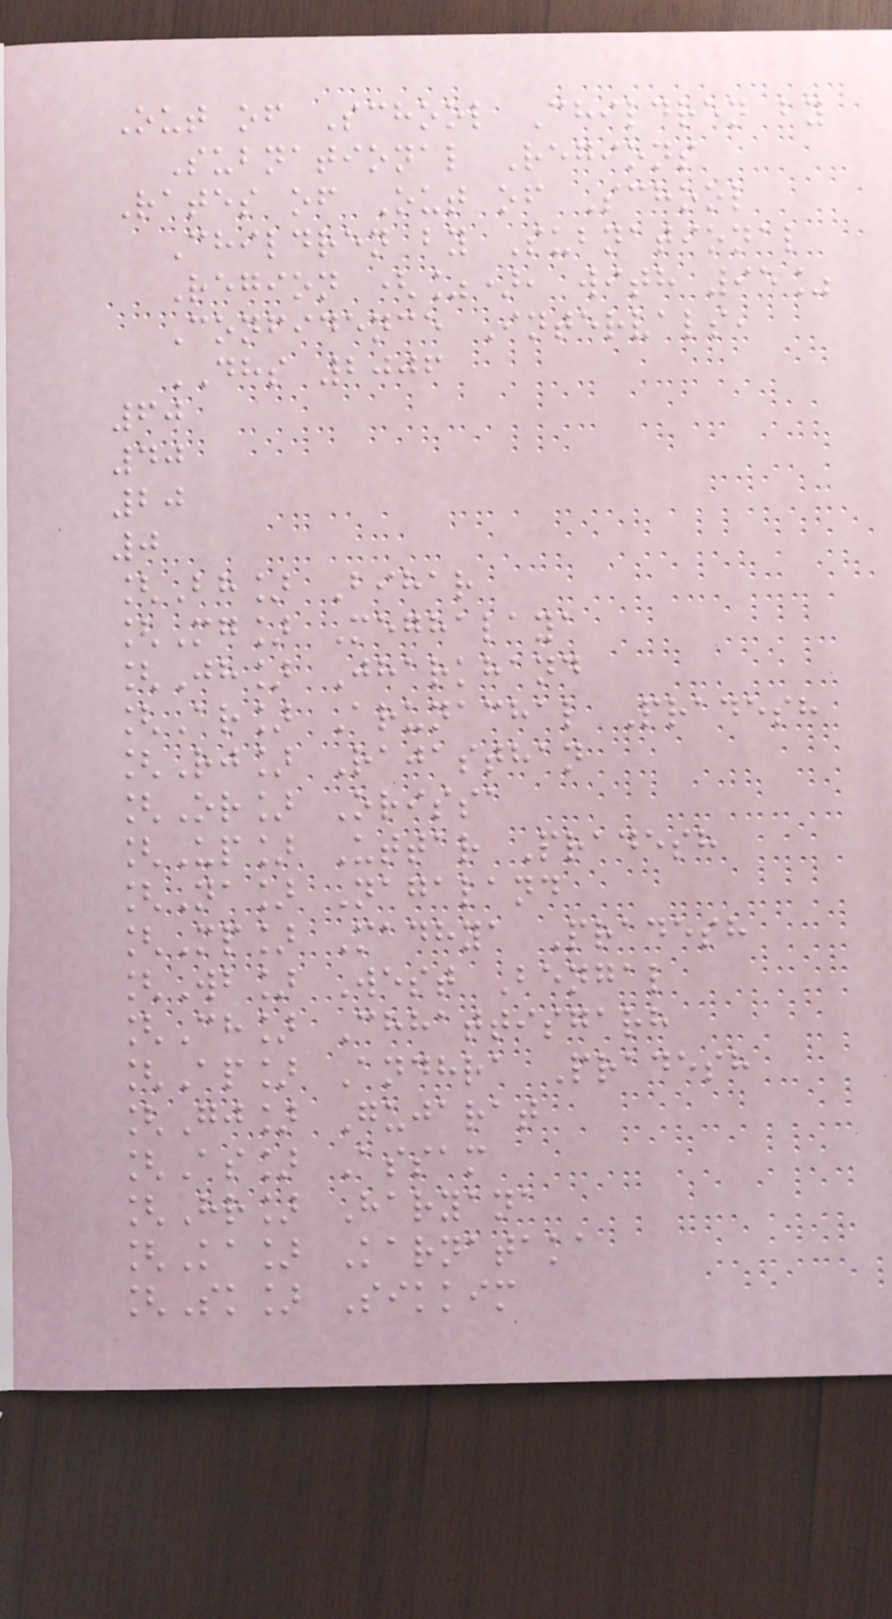Out of School Children by
Subnational Regions
Rates of Out of School
Children by Subnational
Region (%), with 95%
Confidence Intervals,
DHS 2006
60
40
20
0
[Bh] Bihar
[Mg] Meghalaya
[Jh] Jharkhand
[Ar] Arunachal Pradesh
[Rj] Rajasthan
[Or] Orissa
[Up] Uttar Pradesh
[Na] Nagaland
[Mp] Madhya Pradesh
[Wb] West Bengal
[Ch] Chhattisgarh
[Ap] Andhra Pradesh
[Gj] Gujarat
[As] Assam
[Hr] Haryana
[Ka] Karnataka
[Sk] Sikkim
